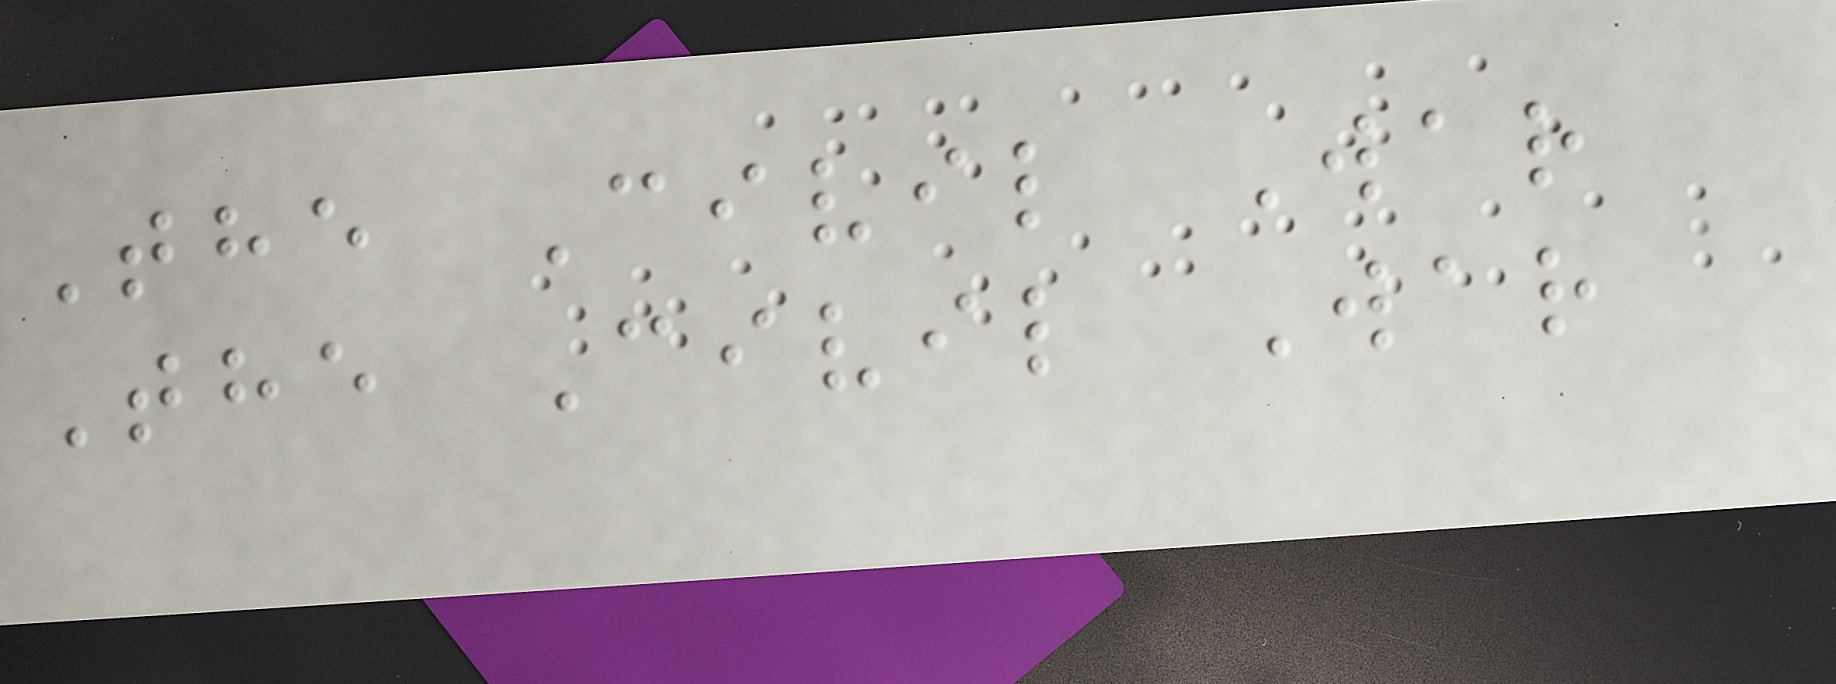The Civil War
The Civil War
